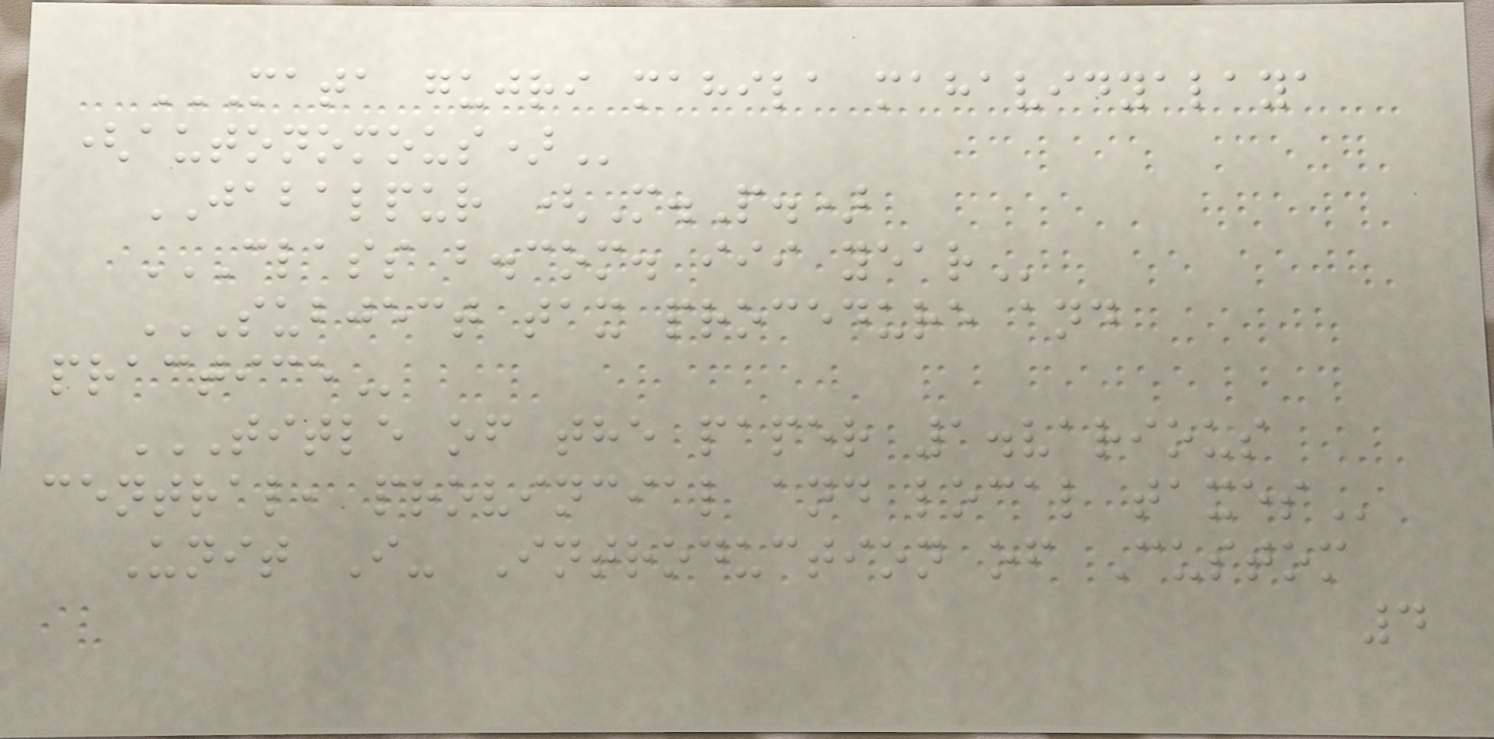MATA GUJRI MAHILA MAHAVIDYALAYA
(AUTONOMOUS)
JABALPUR (M.P.)
CLASS B.COM. III YEAR
SUBJECT TAX PROCEDURE AND
PRACTICE
TITLE OF THE PAPER 1.VARIOUS
CENTRAL, PROVINCIAL AND LOCAL TAXES
Unit I- Introduction of Custom
4
